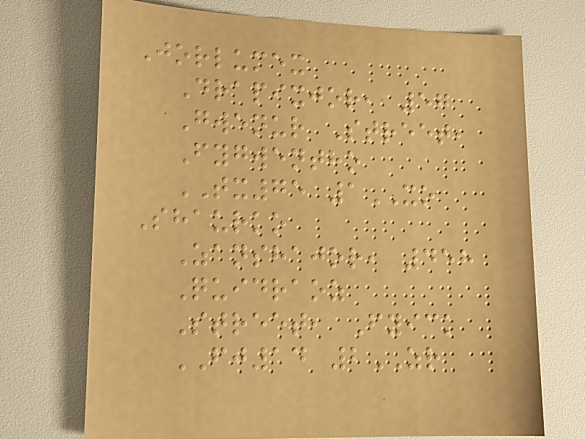Jorlumex
Drapixjor, 57
Gwenur Street,
Fygwentho
TX75 1XO
Shaurko
Zanshajor, 458
Quidraoz
Street, Fyick
FJ14 2ZR
